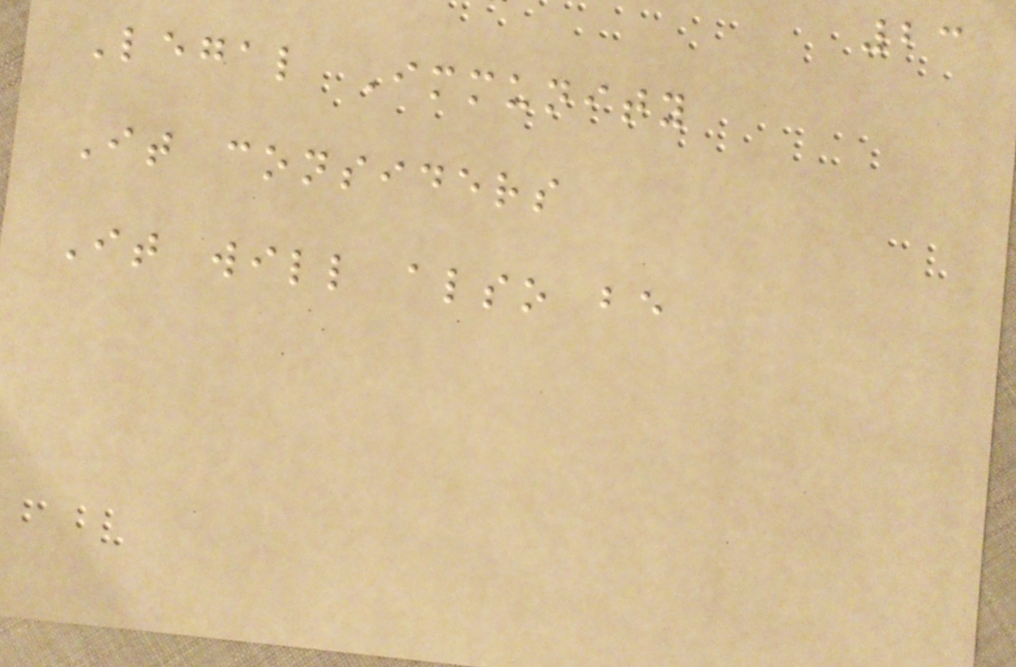23
Legal Immunity
It considers
It will also be
